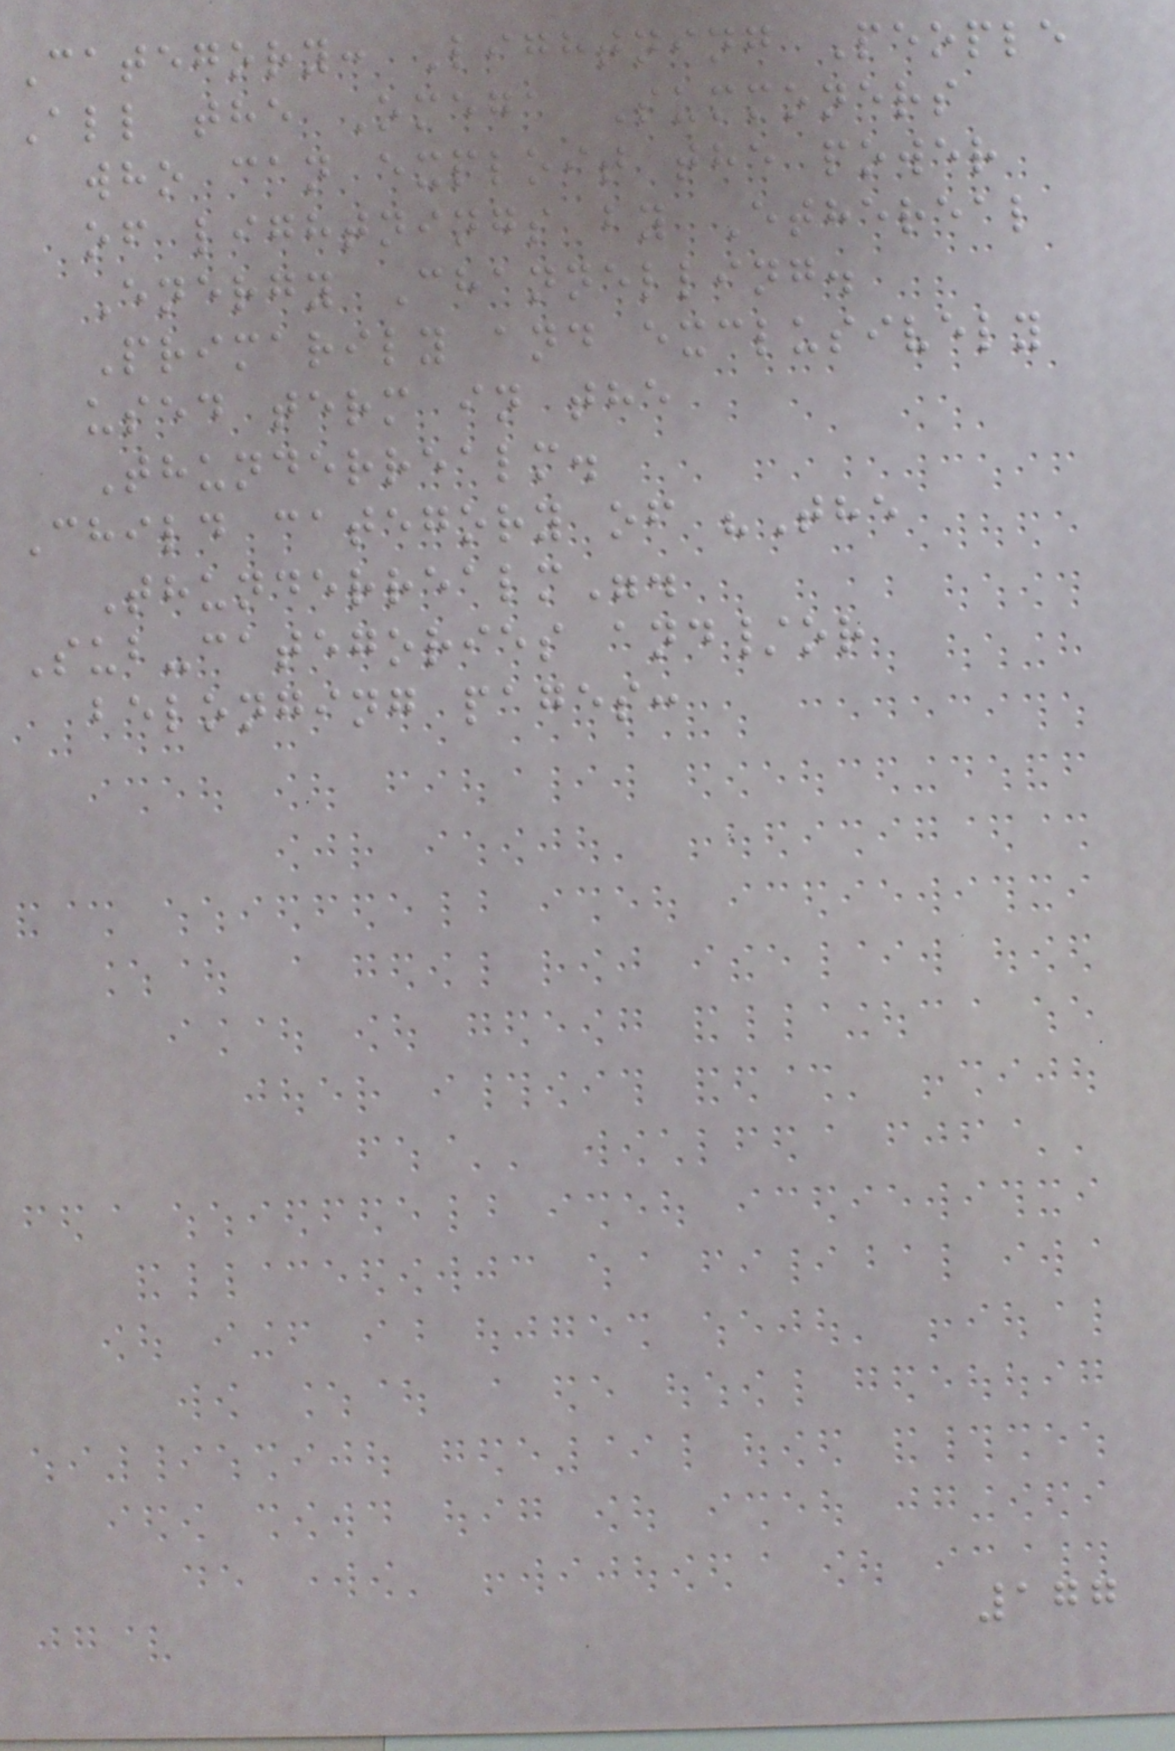Category: Lightning People
All the Omega Summoners
who can exploit the power
of lightnings by Ethereal
Energy Channelling.
Primarily and exclusively
used term in the
Thunderrealm.
Child category of "The
Thunderrealm".
Sub-categories and/or
belonging pages:
177
